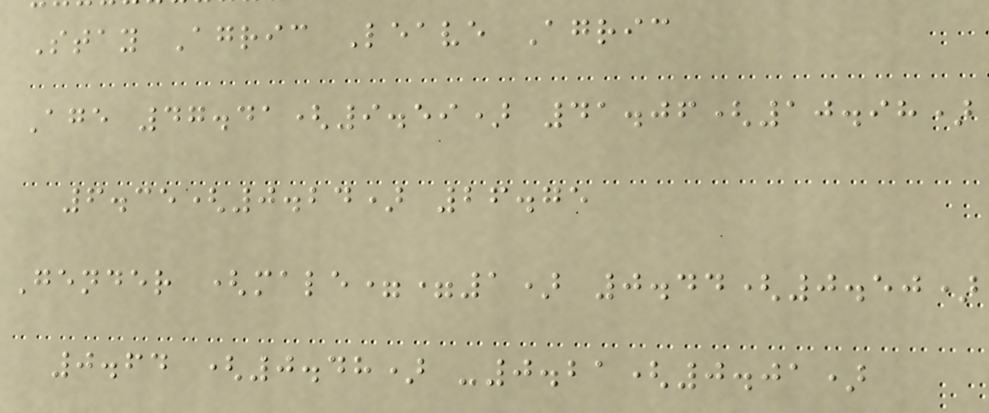Stay Agric Leave Agric
Age 47.41(9.59) 41.06(10.98)
6.35(0.24) 26.75
Gender (male==1) 0.44(0.50)
0.64 (0.48) -0.21(0.01)
